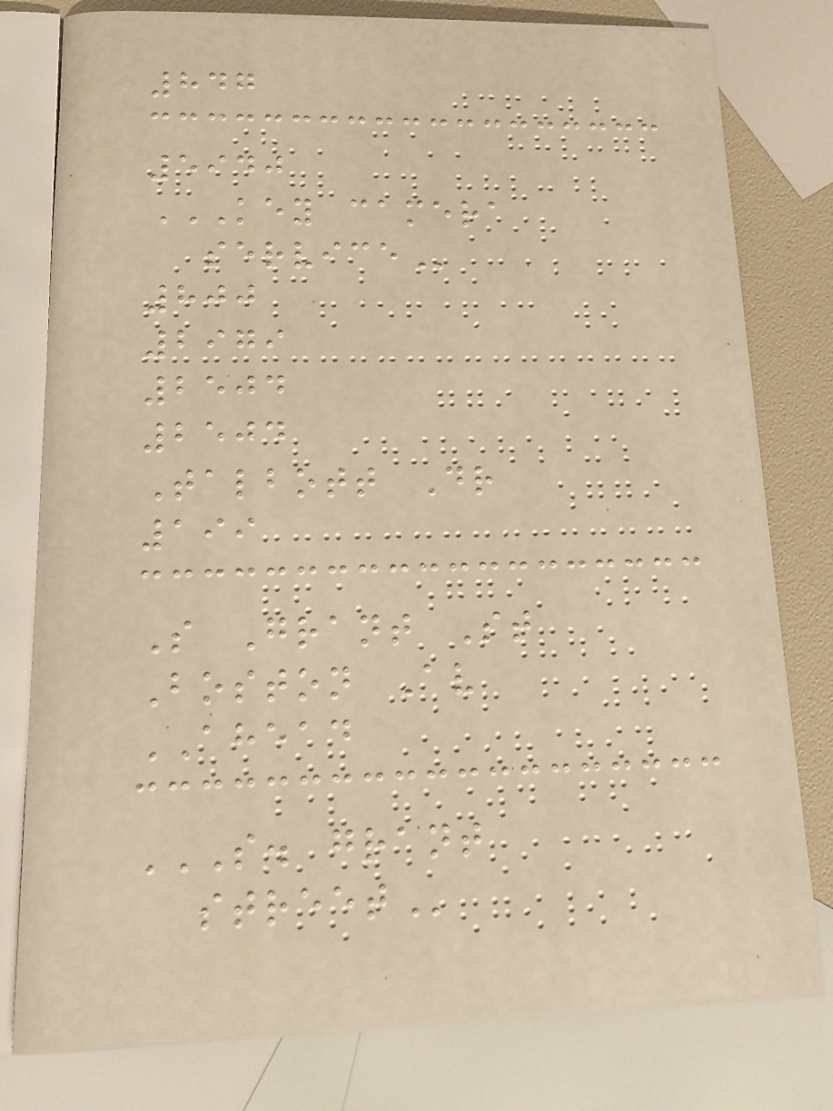847
5940
KEY CAMERA
SERVICE
800
2979
2504
2504
Talbott Dr
199
S Grant St
Boston Av
AHEAD
S. GRANT
STREET
